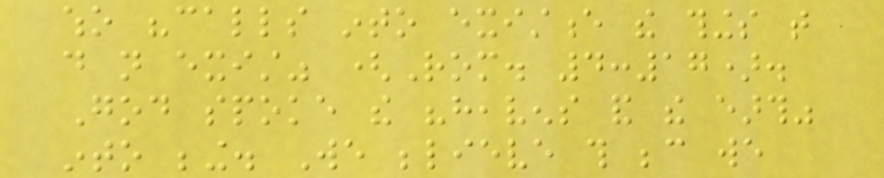who "calls into existence the things that
do not exist" (Rom. 4:17).
God spoke the "heavens and the earth"
into being. We believe this because we
